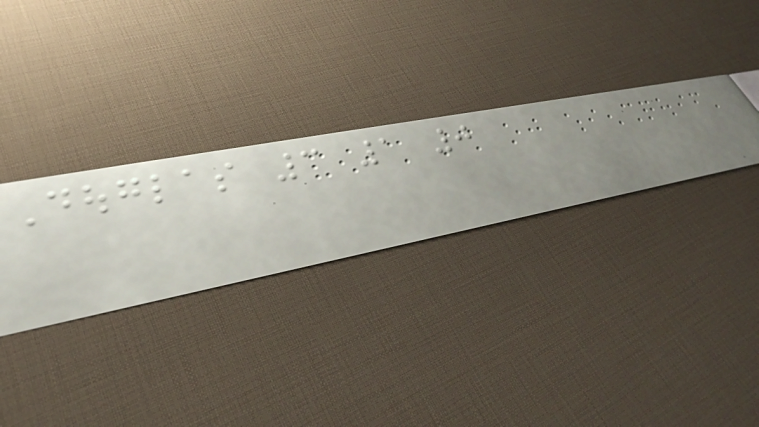Douglas 3 1 0
